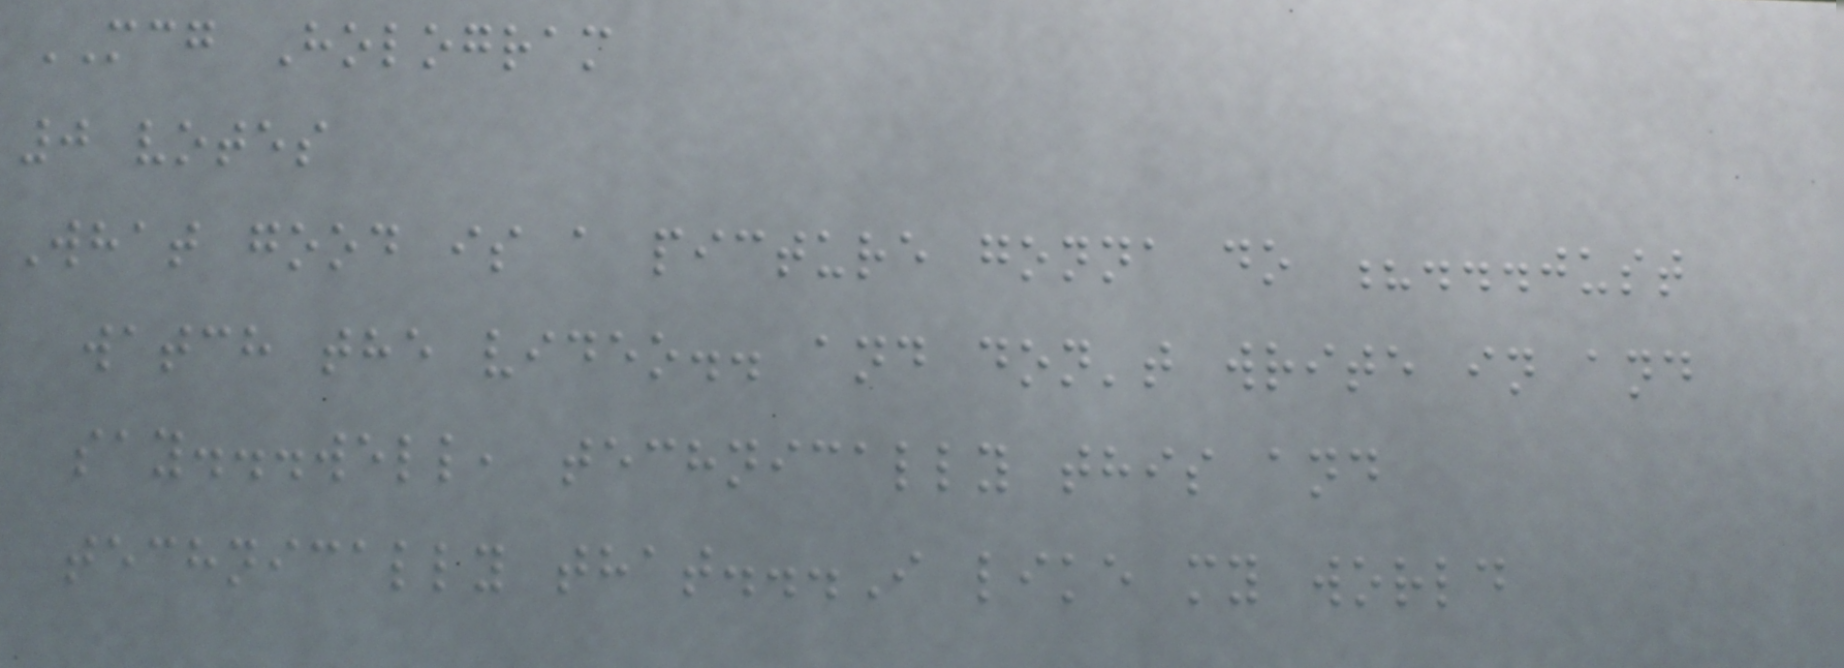MCG Hologram
0 votes
What good is a picture gonna do ?...just
watch the video.. and don't write in and
say...well, technically this and
technically that...I like my world
